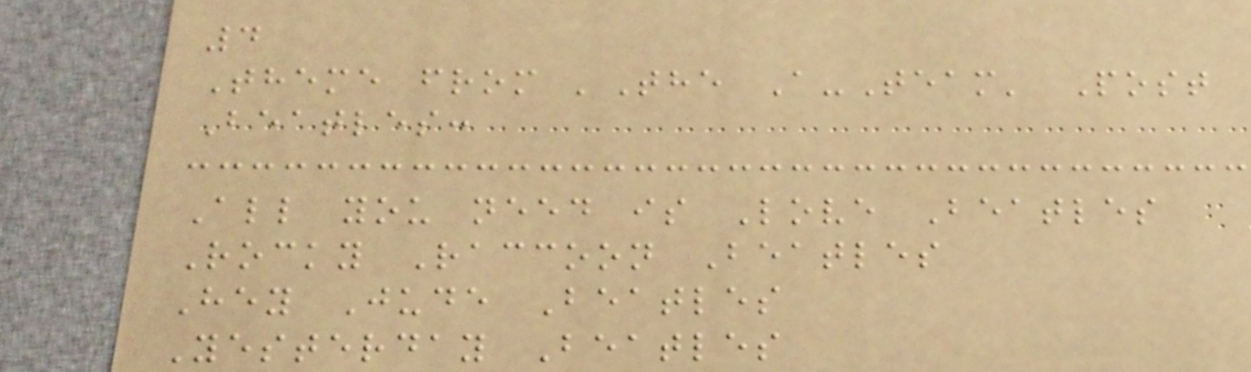4
Theme from 'The A-Team' Post
Beatles:
All you need is Love Beatles
Rocky Raccoon Beatles
Hey Jude Beatles
Yesterday Beatles
